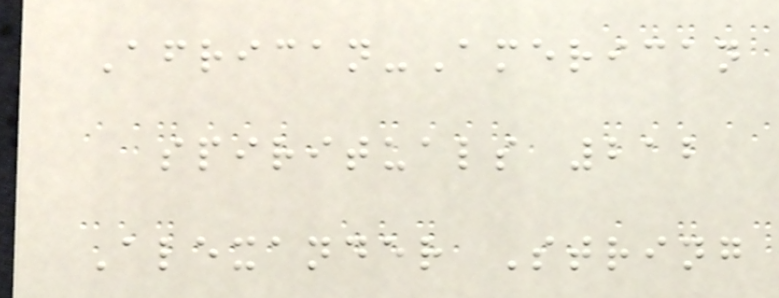African-American
spirituals 212
Alexander String
